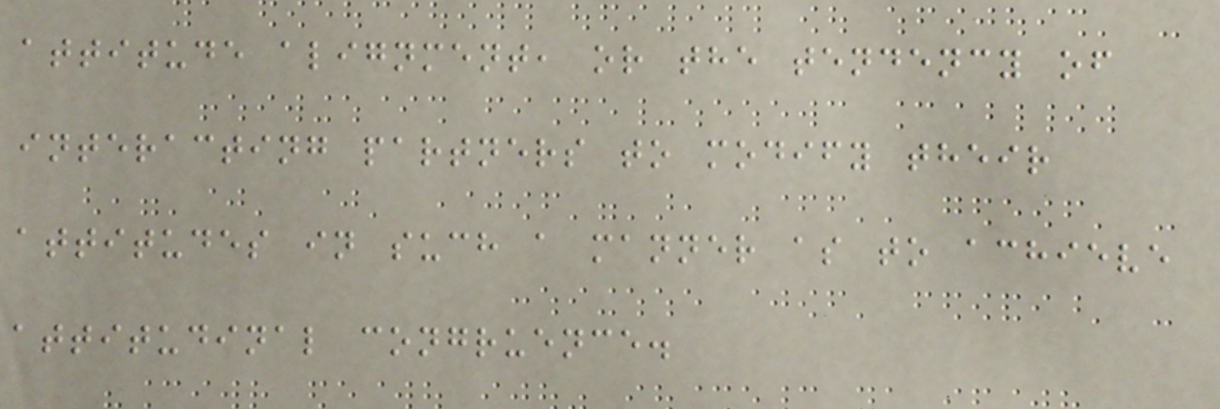attitude alignment, or the tendency of
interacting partners to modify their
attitudes in such a manner as to achieve
attitudinal congruence.
